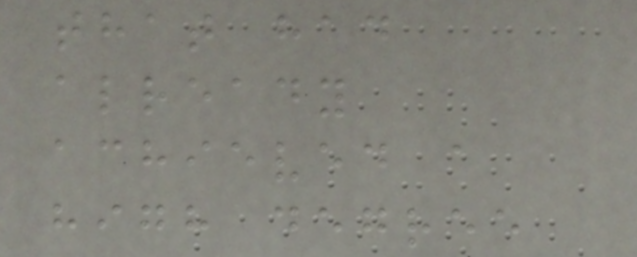that had
already
achieved a
high degree
